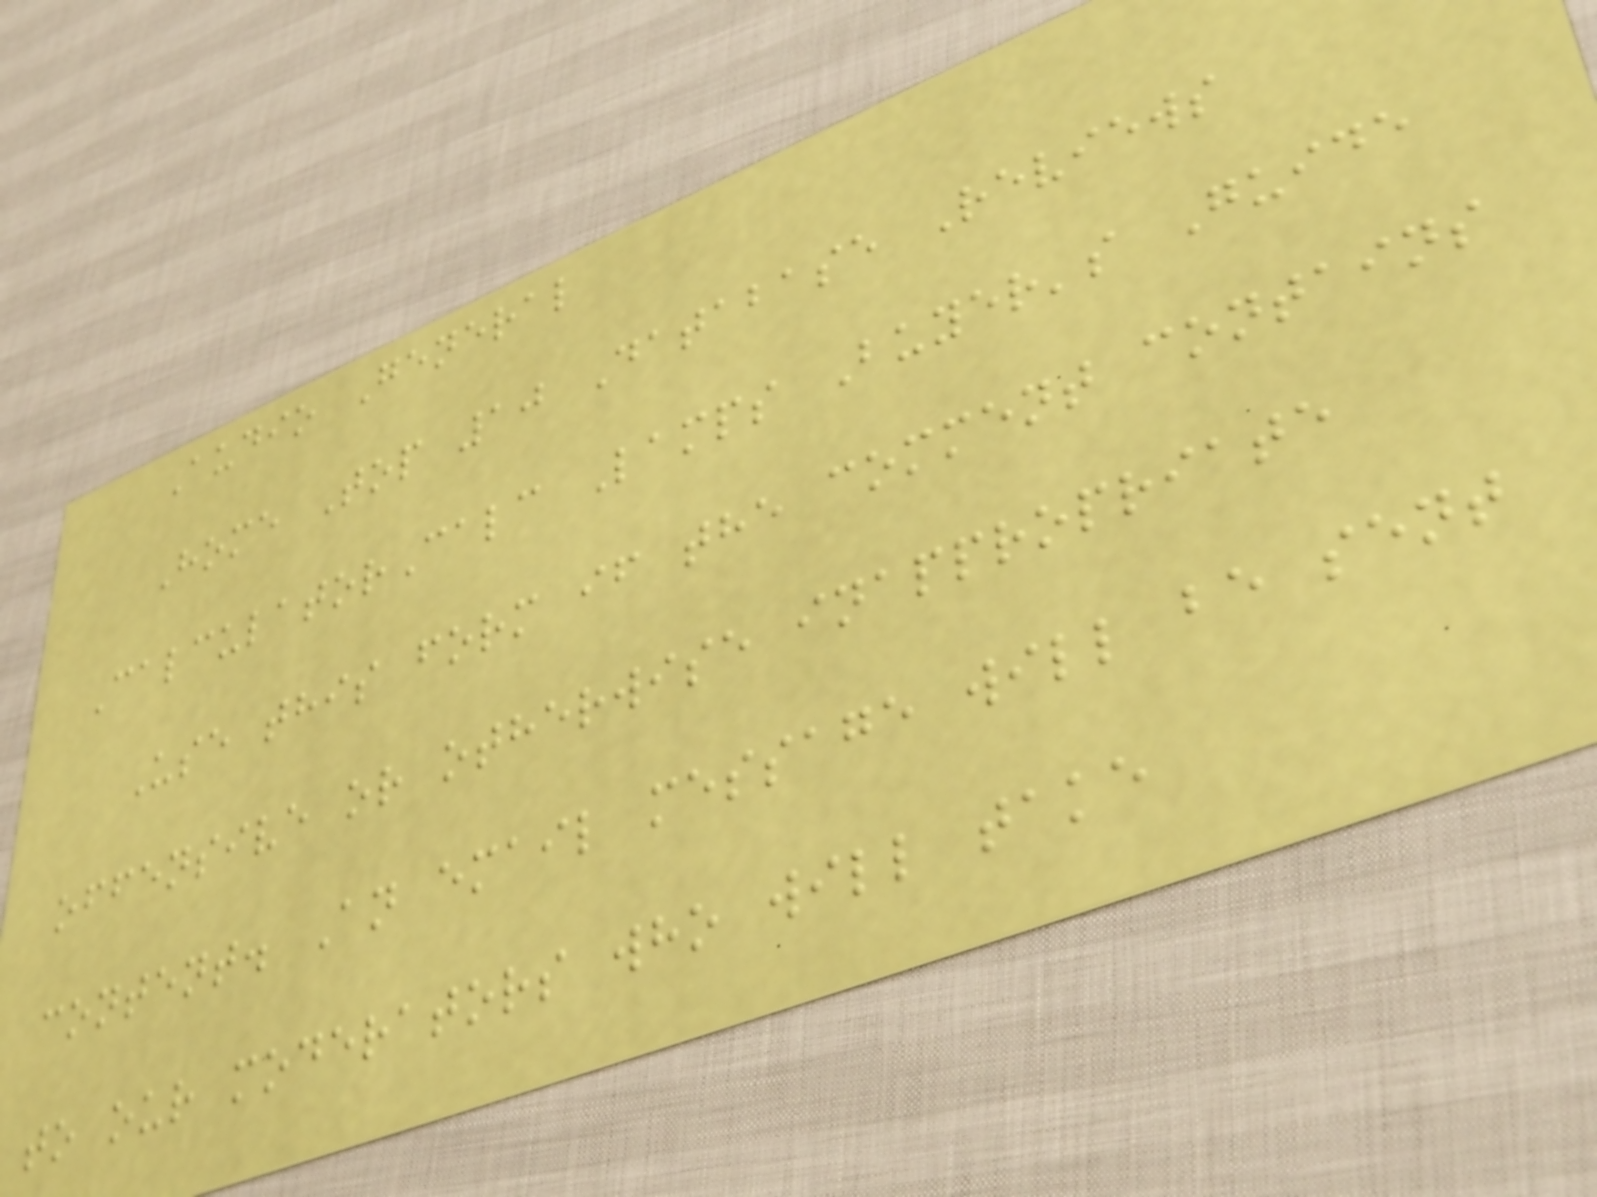Audio General
Home Top 10 Database Reviews
CalculatorCalc Lamps Buyer's Guide
Use this form if the comment contains
offensive or otherwise inappropriate
content. An email message will be sent
to our moderators who will take
